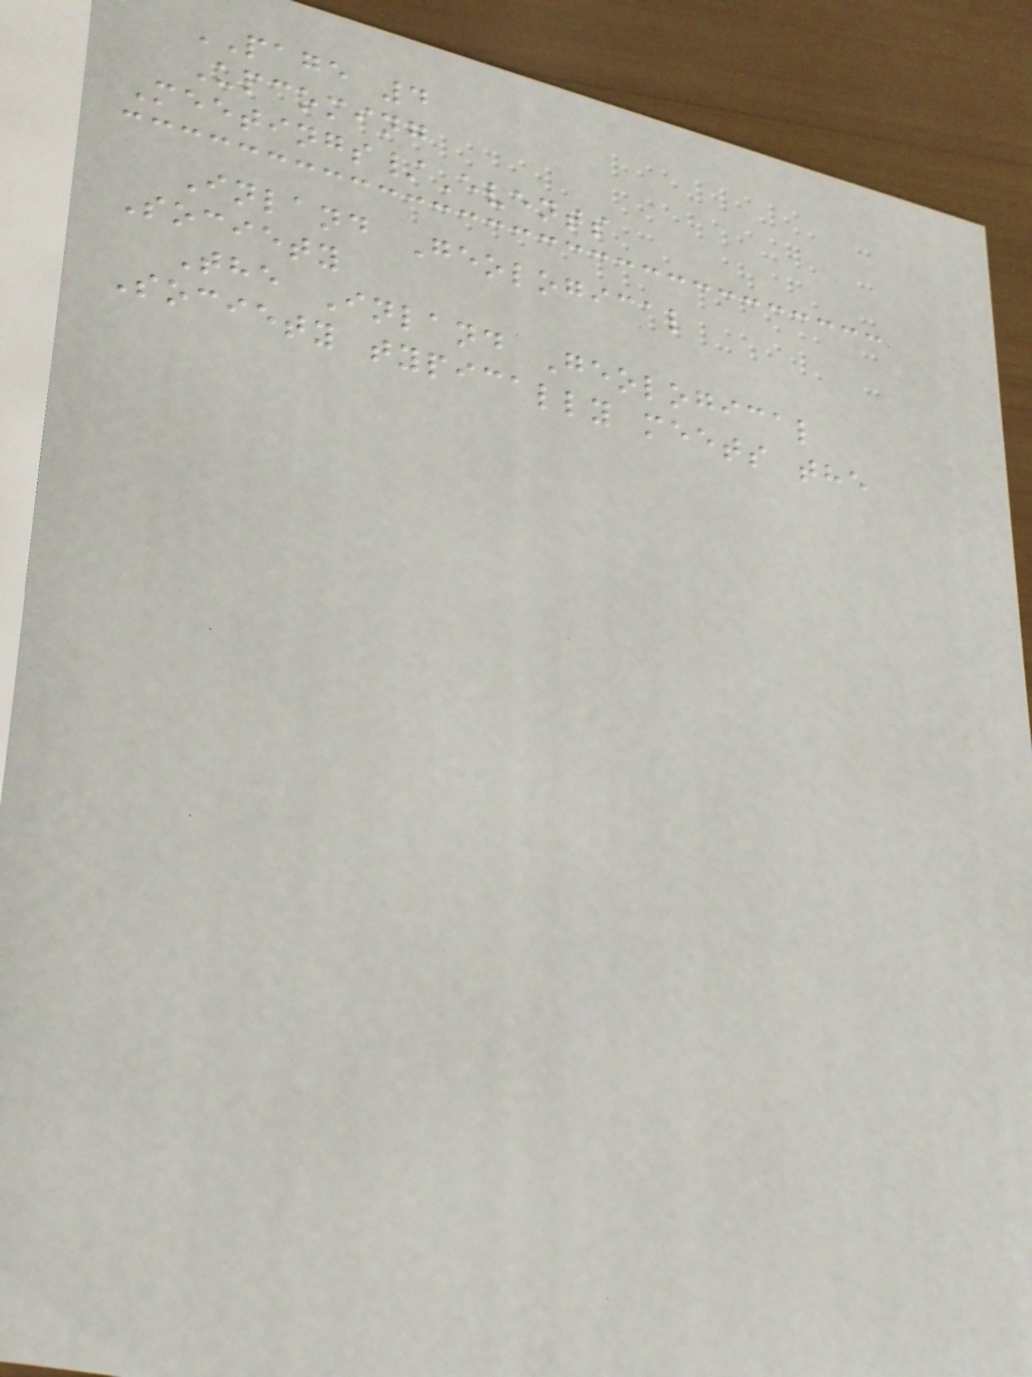PAGE 4
Upcoming
Meetings/Events
Inland Geological
Society
The Inland Geological
Society typically meets the
